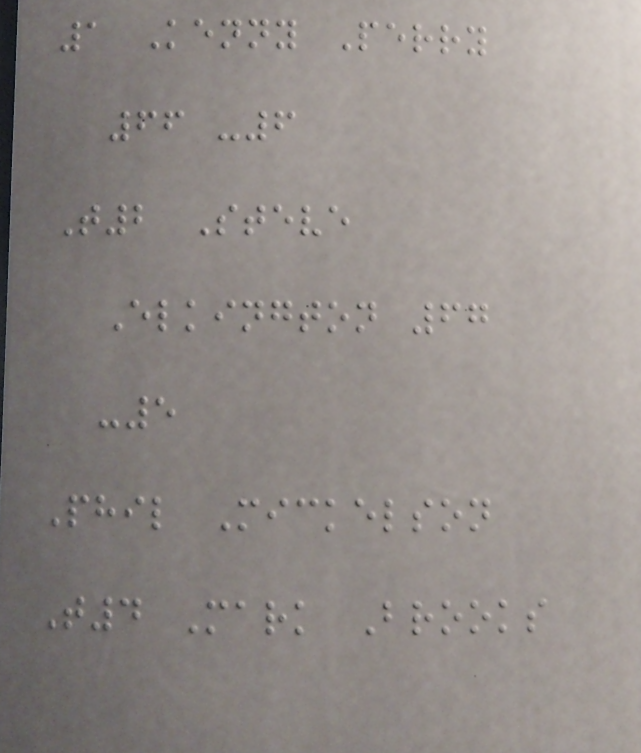1 Kenny Perry
66 -6
T2 Steve
Elkington 67
-5
Phil Mickelson
T4 Mark Brooks
